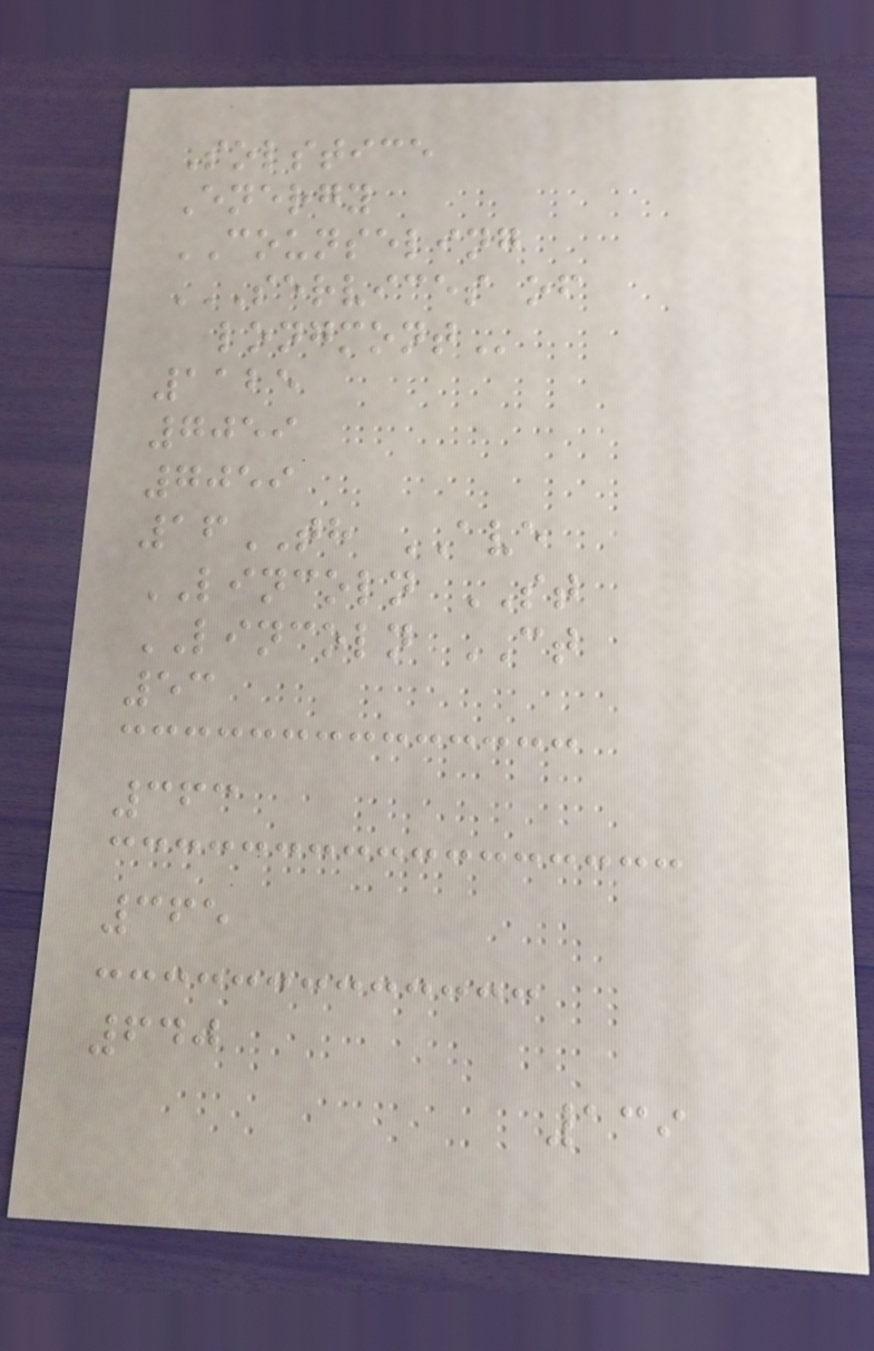Solstice
Energy
COUNSELING
SERVICES OF
LONGMONT
1125
7059
7059
16TH AVE
LINCOLN ST
LINCOLN CT
53
363
365
640
139
